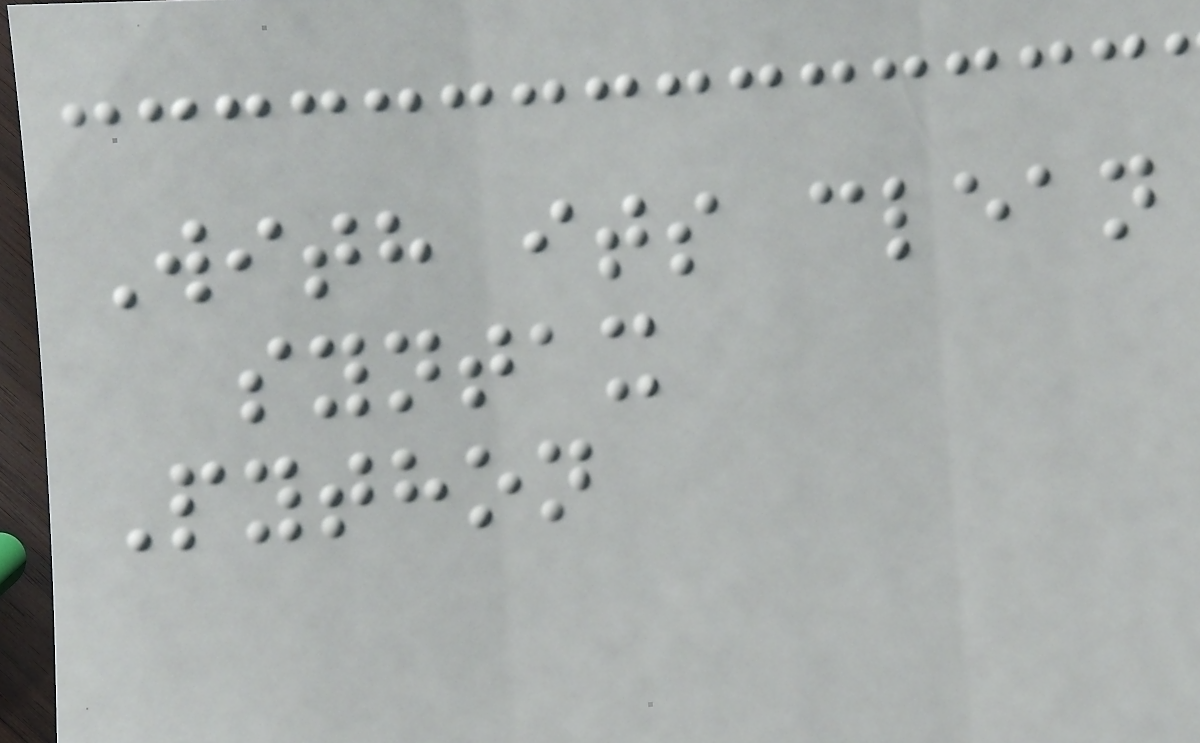With its clean
syntax
Python
